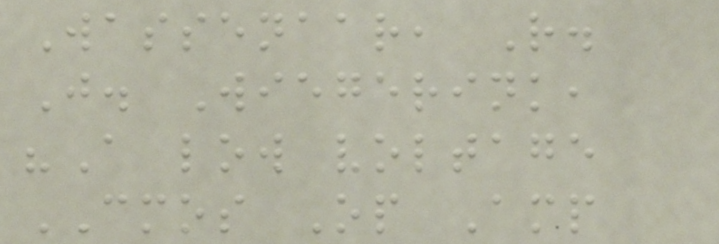Wassenaar, R.
J. Wiegerink,
"A low voltage
CMOS Op Amp
